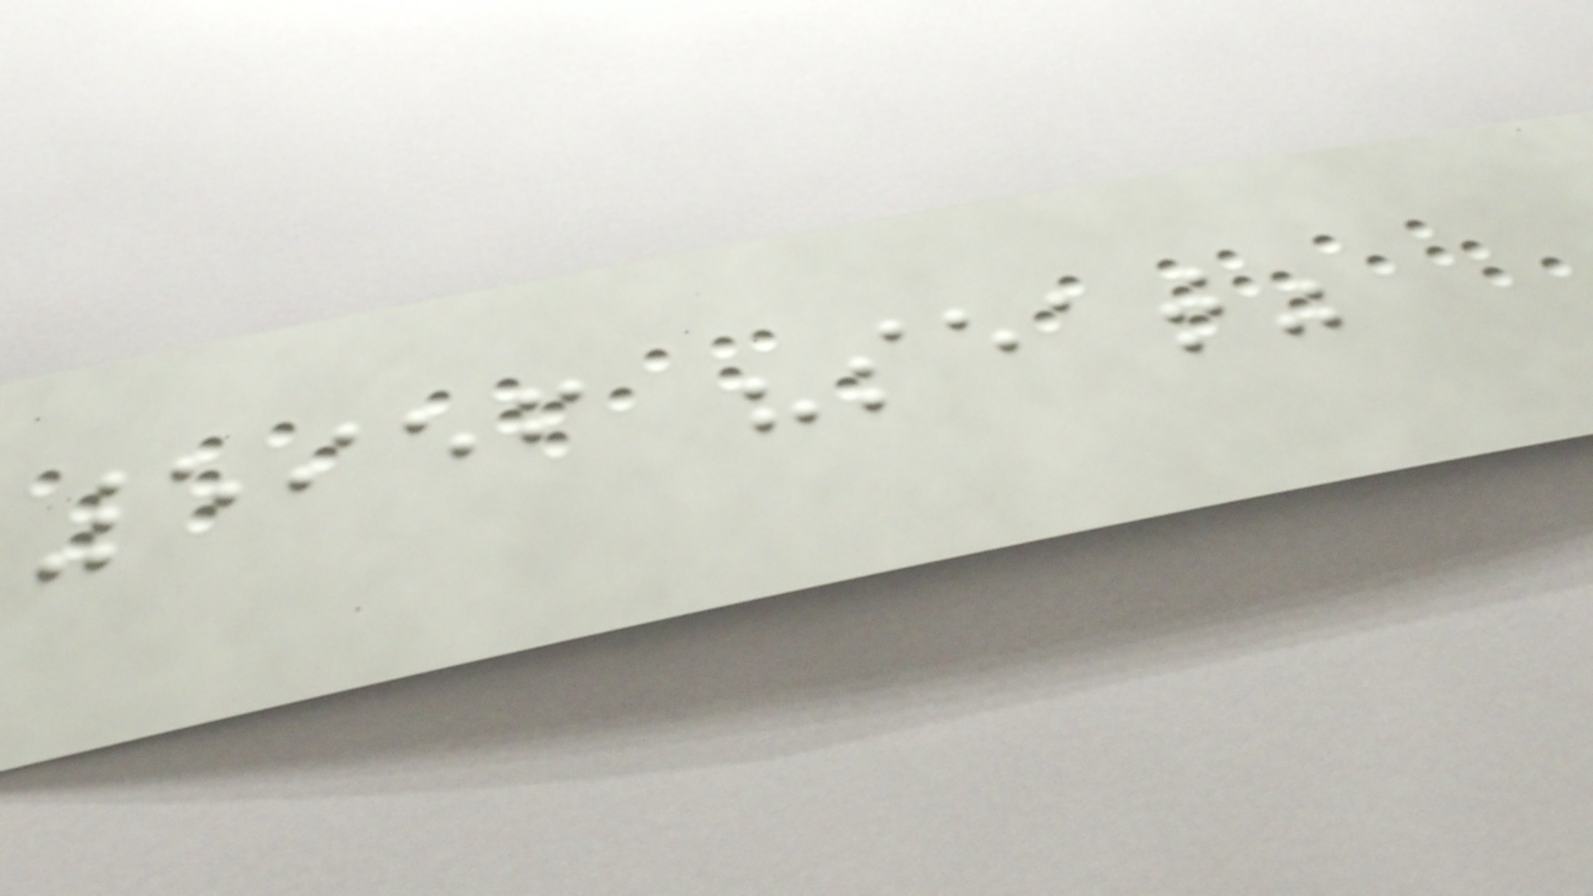5956 "seat"
